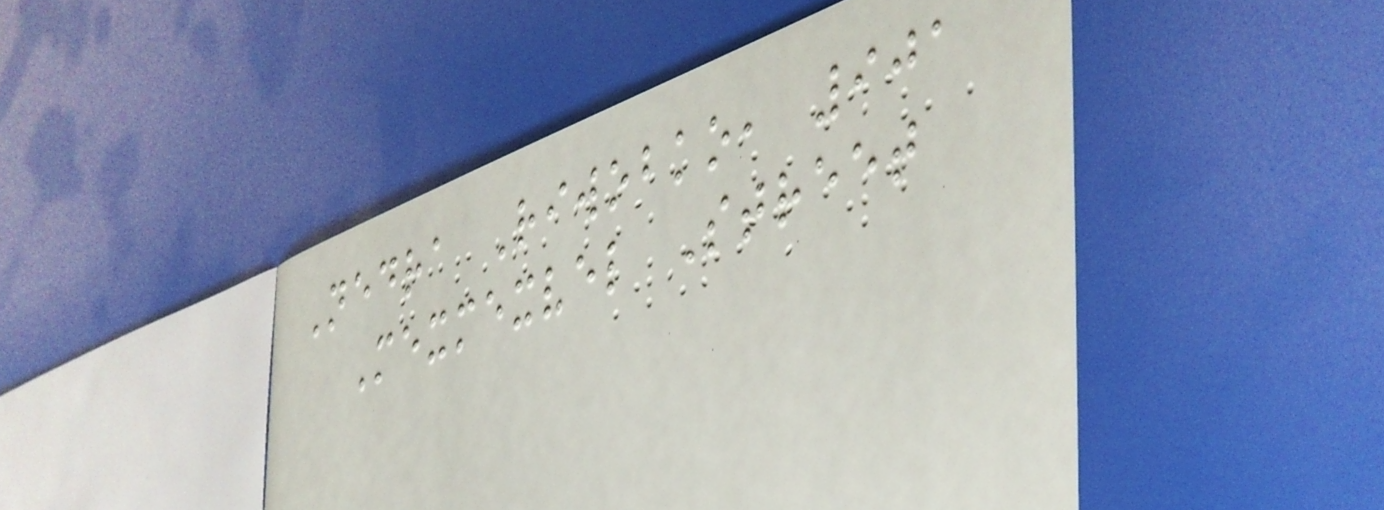Nedra Riwobko, 901
Mexmexvel Street
